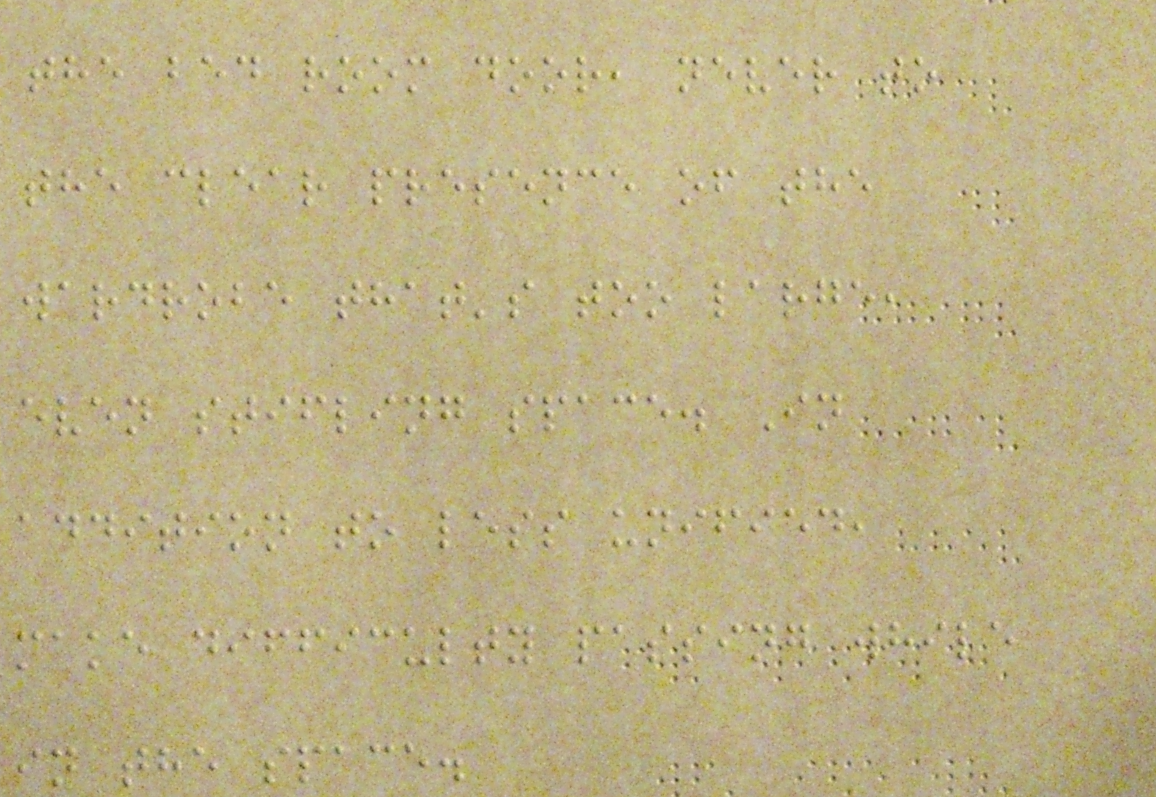the bed room door, never to
the clear presence of the
wardrobe that's too large,
even stifling space. In
addition to less unified,
make difficulty passing while
in the space.
